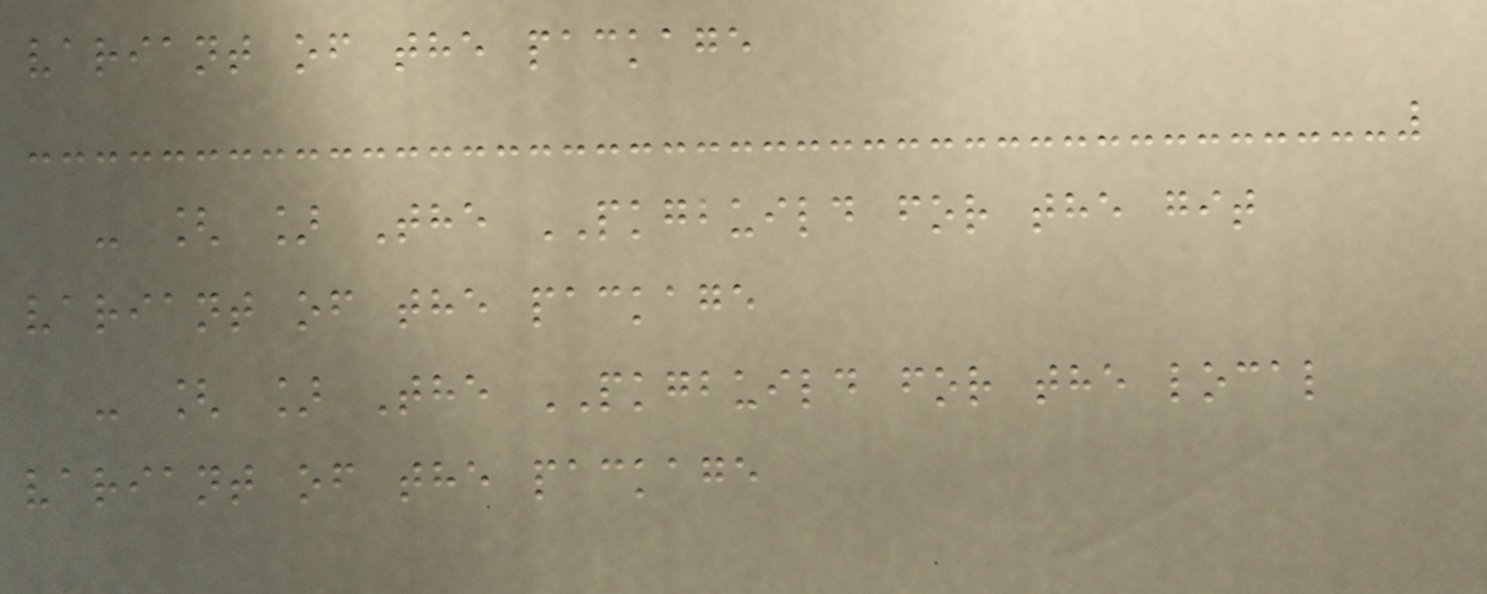variant of the package
- [ ] The PKGBUILD for the git
variant of the package
- [ ] The PKGBUILD for the local
variant of the package
